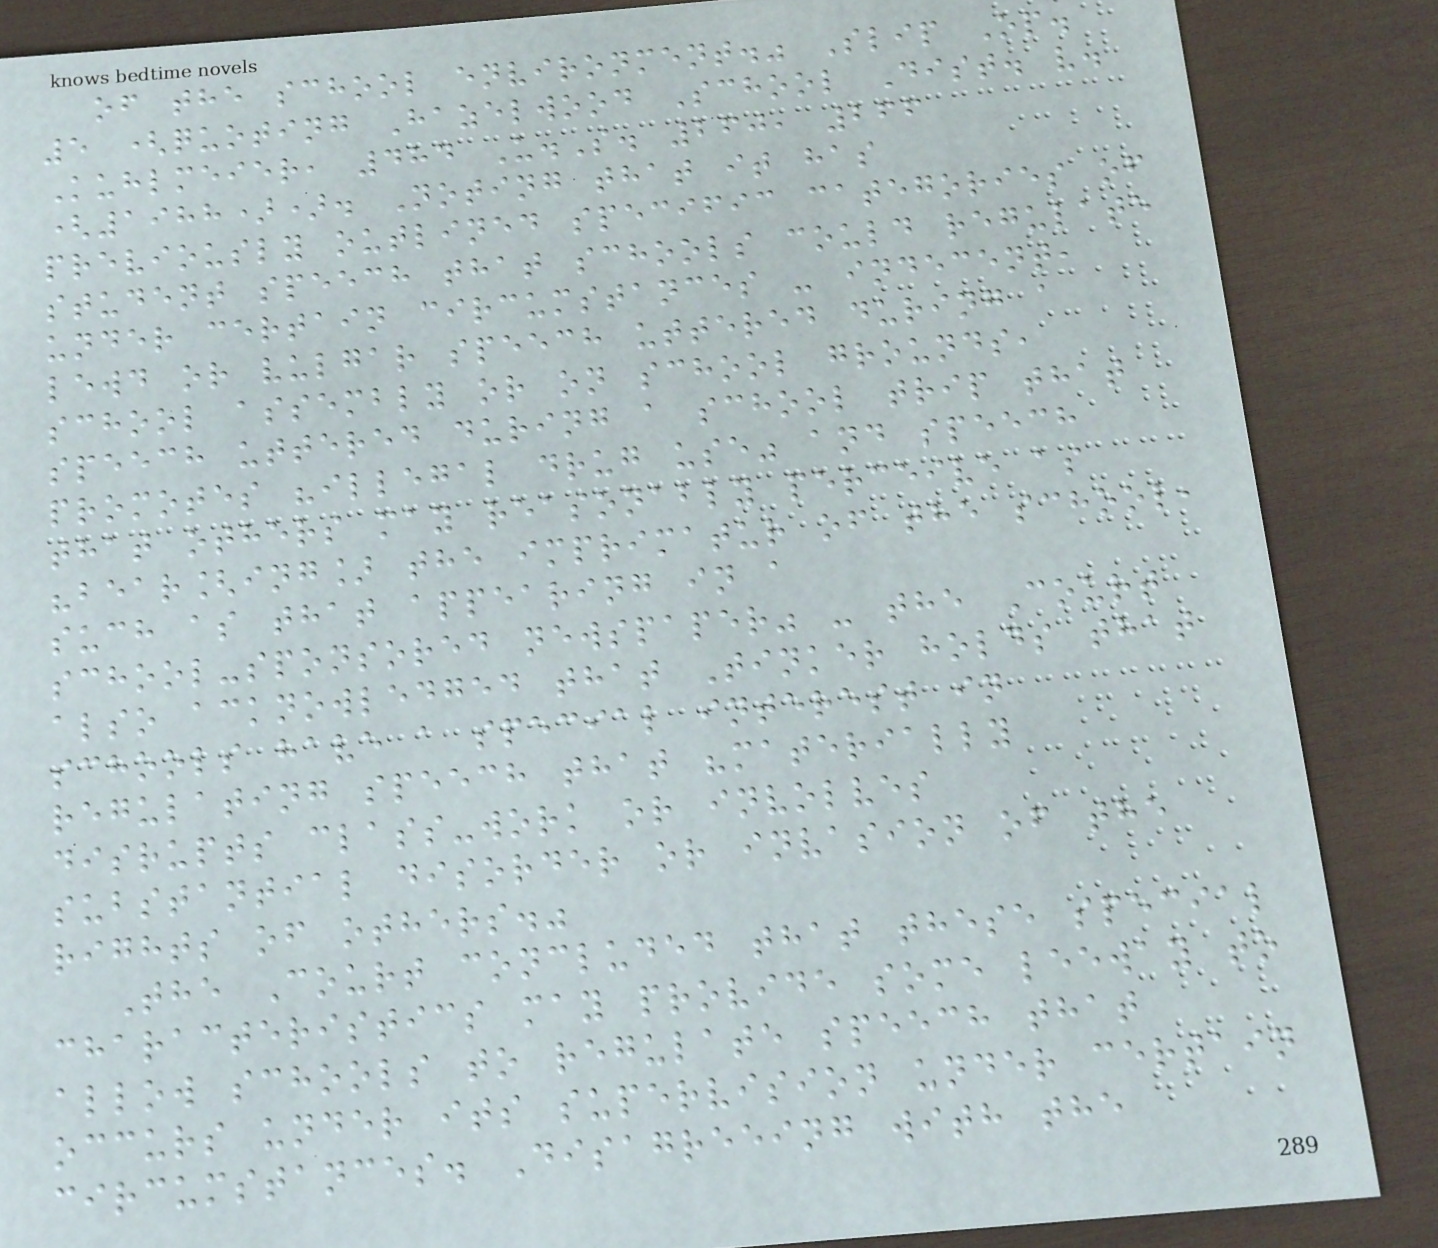of the school environment." Slip Op.
5 (quoting Hazelwood School Dist. v.
Kuhlmeier, 484 U.S. 260, 266
(1988)). Noting that it has
previously outlined specific categories of
student speech that schools could regulate
under certain circumstances - indecent,
lewd or vulgar speech uttered during a
school assembly or on school grounds,
speech uttered during a school trip that
promotes "illegal drug use" and speech
that others may reasonably perceive as
"bear[ing] the imprimatur of the school,
such as that appearing in a
school-sponsored newspaper" - the Court
also acknowledged that Tinker holds that
schools have a special interest in
regulating speech that "materially
disrupts class-work or involves
substantial disorder or invasion of the
rights of others."
The Court concluded that these special
characteristics may provide some leeway to
allow schools to regulate speech that
occurs under its supervision under certain
circumstances. Disagreeing with the
